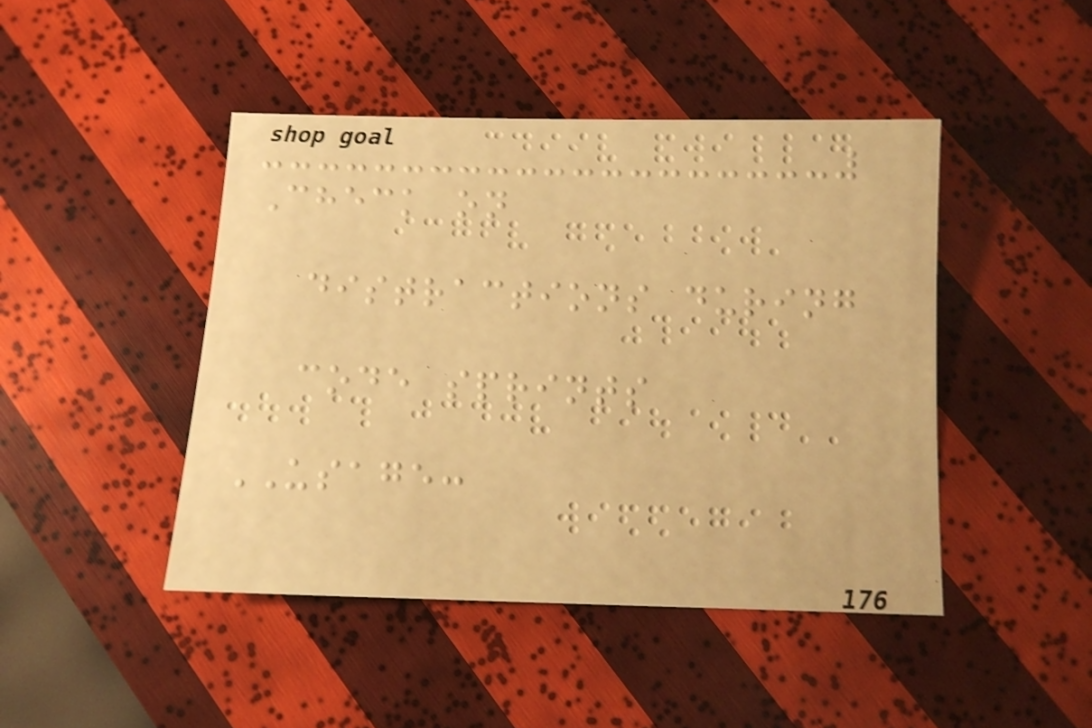Check on
distractions during
code sprints
USAGE:
